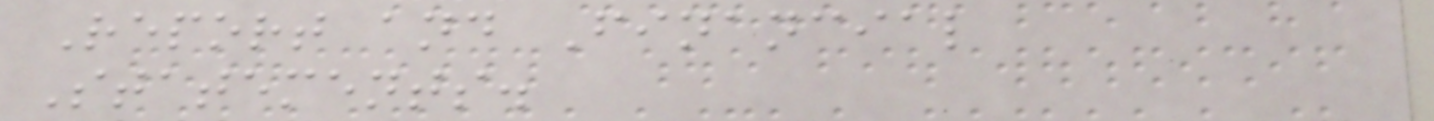Report and Financial
Statements.
